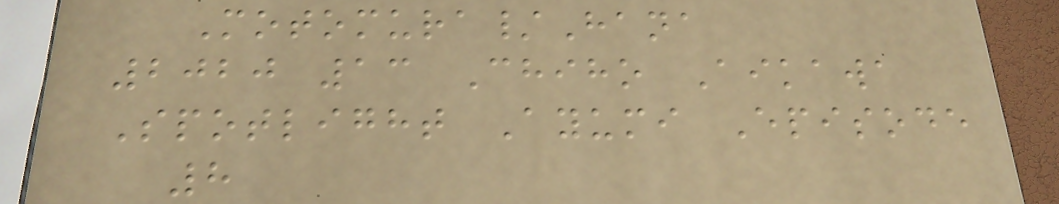Motomura/Hana
2020 13 Chiho Aikawa
Spotlight Ayumi Episode
8
